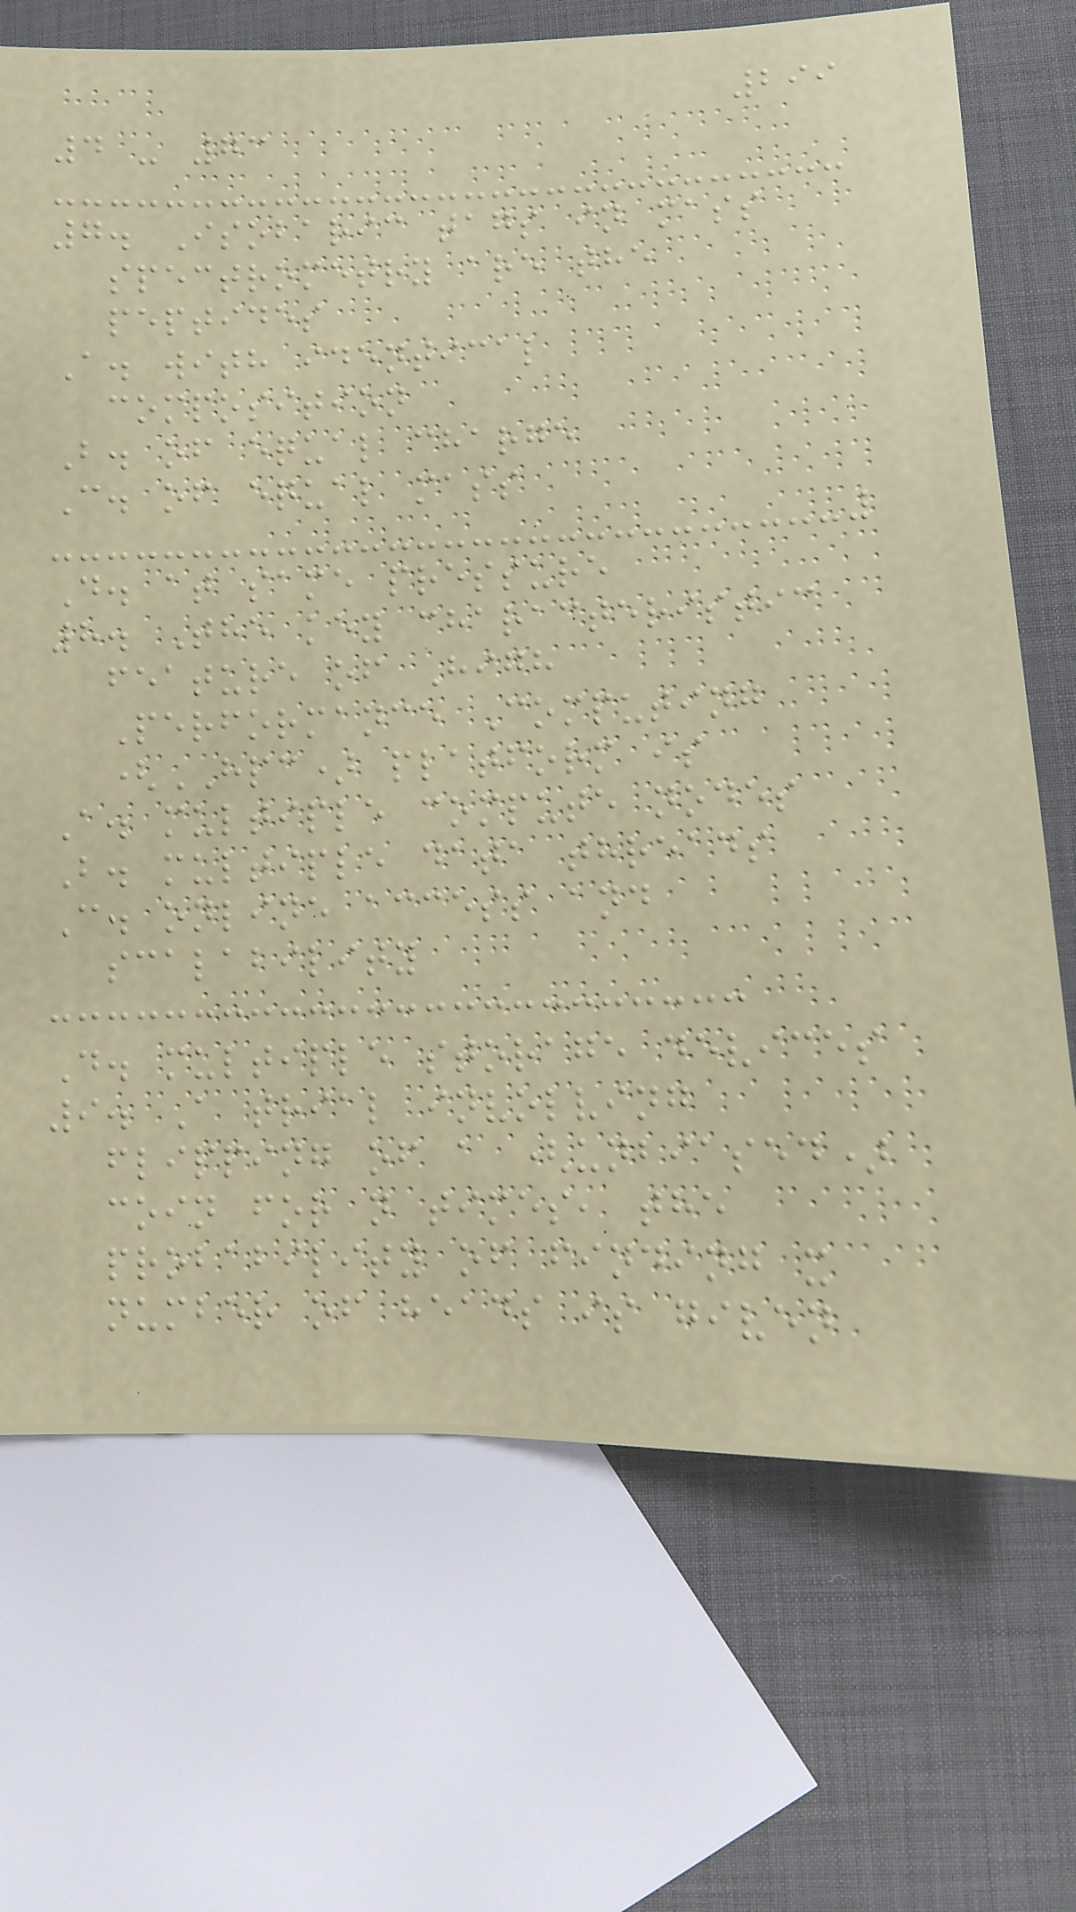299
4 - 73
7. Isobaric tags in mass
spectrometry are the
peptides
A. with identical
composition
B. of equal charge
C. of equal mass
D. at same pressure
8. The key characteristic
feature of High
Performance Computing
(HPC) platform is
A. multiple compute nodes
B. multiple data threads
C. online access and
scalability
D. multiple storage devices
9. A trial involving
flipping of a (unbiased)
coin for n times, the
probability of finding x
number of heads is given
